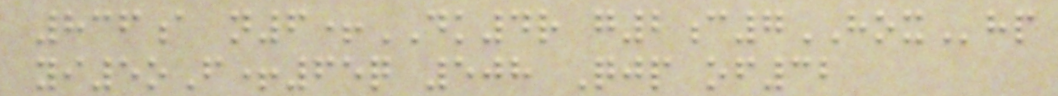836a n6+DK4r g2c7HOXhp
yi5oF+65q 508 Qjp of32
